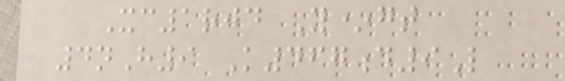Xc1rjd Y*gt
4nH9 K467d9L
